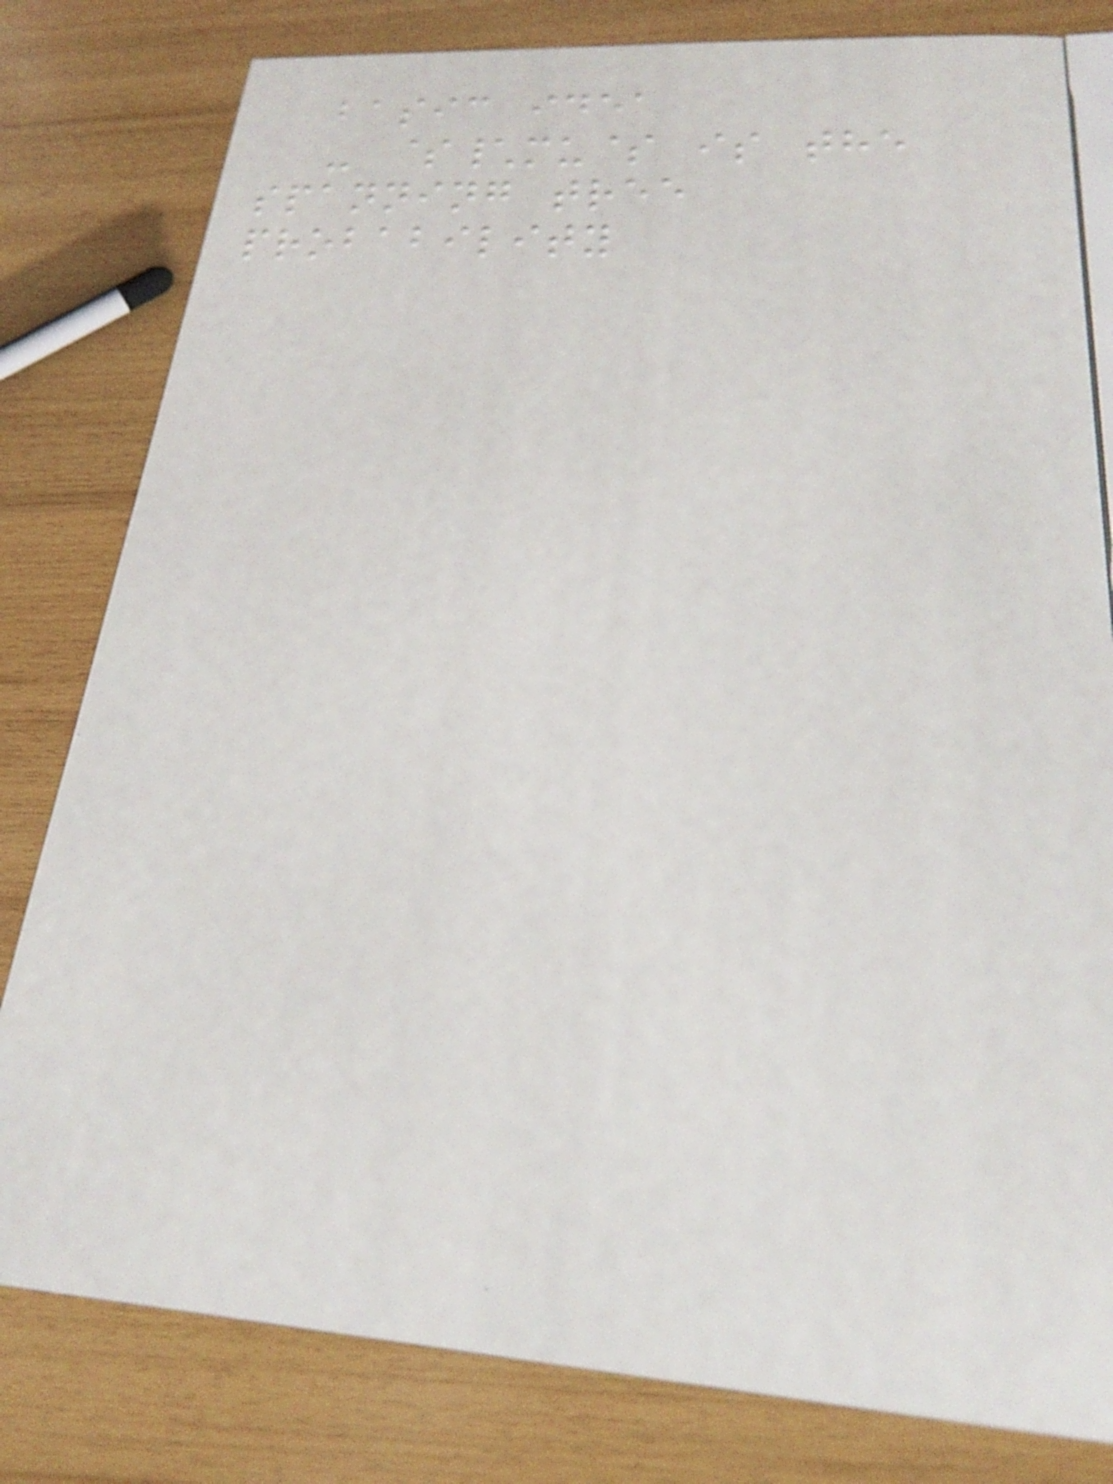basic idea
- $\mu$ is the
spanning tree
probability
